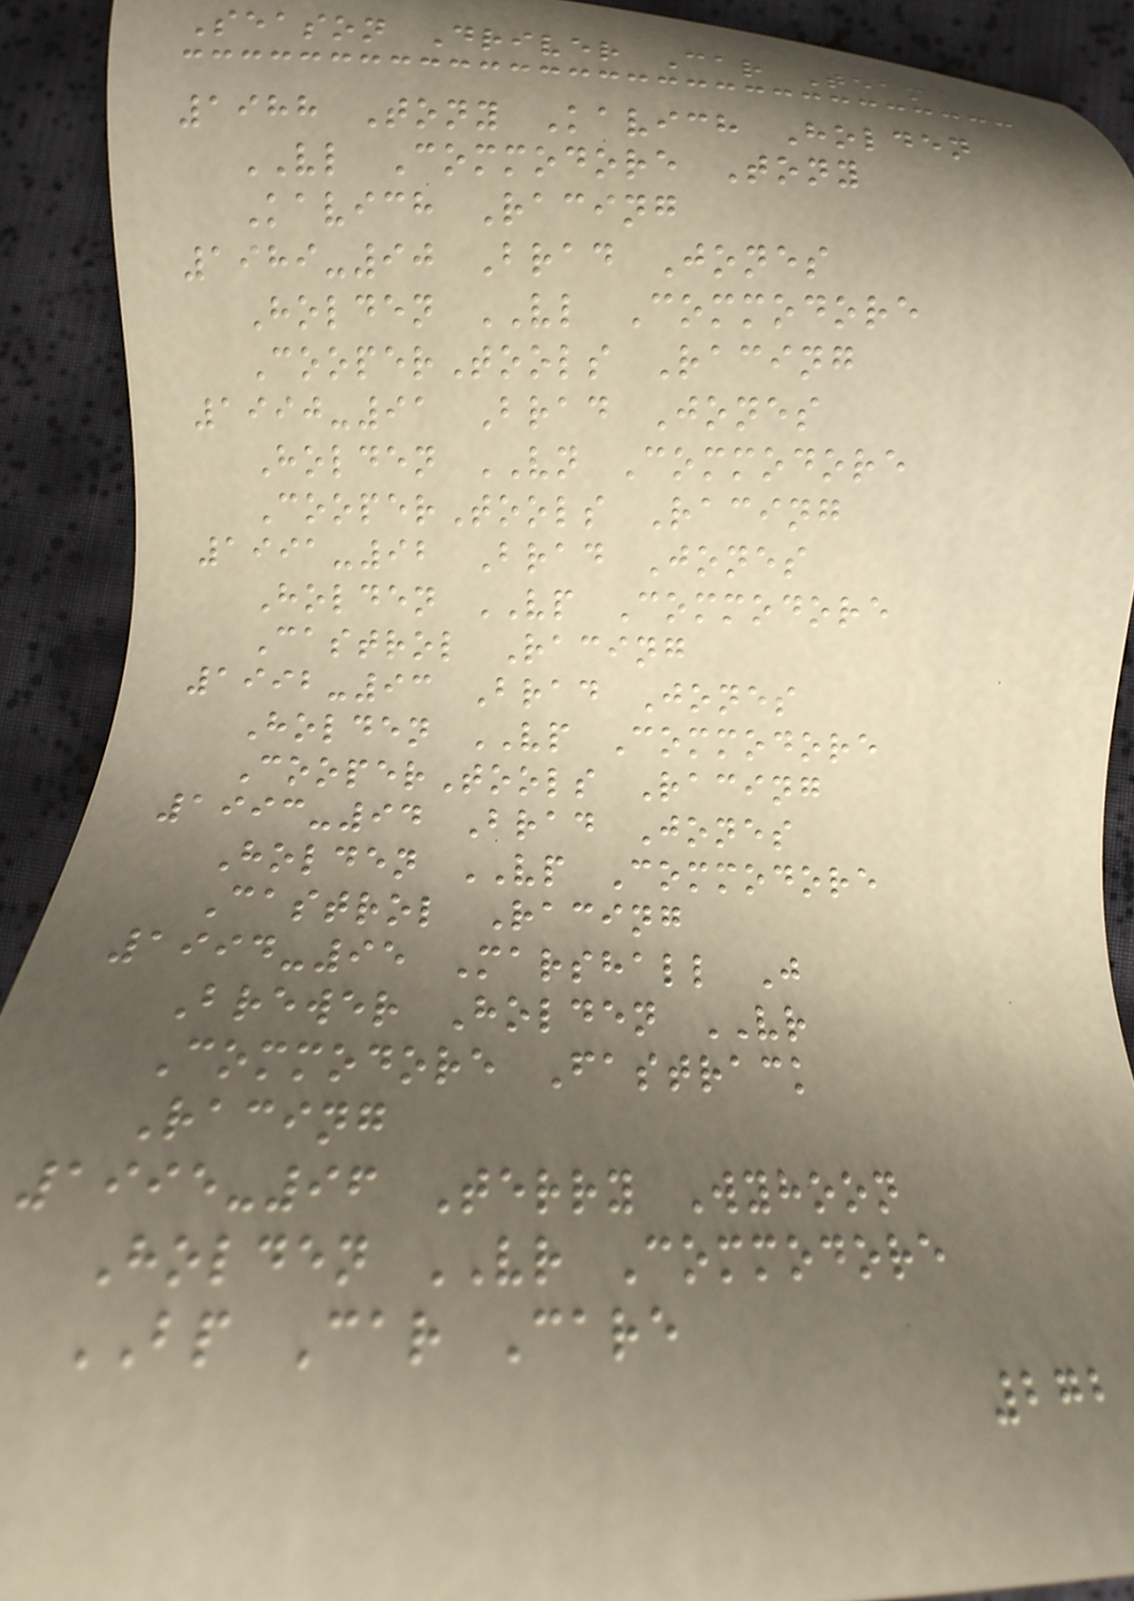Season Driver Car Team
1988 Tony Kavich Holden
VL Commodore Tony
Kavich Racing
1989-90 Brad Jones
Holden VL Commodore
CooperTools Racing
1990-91 Brad Jones
Holden VN Commodore
CooperTools Racing
1991-92 Brad Jones
Holden VP Commodore
Castrol Racing
1992-93 Brad Jones
Holden VP Commodore
CooperTools Racing
1993-94 Brad Jones
Holden VP Commodore
Castrol Racing
1994-95 Marshall J
Brewer Holden VR
Commodore Fastrack
Racing
1995-96 Terry Wyhoon
Holden VR Commodore
BP Car Care
272
